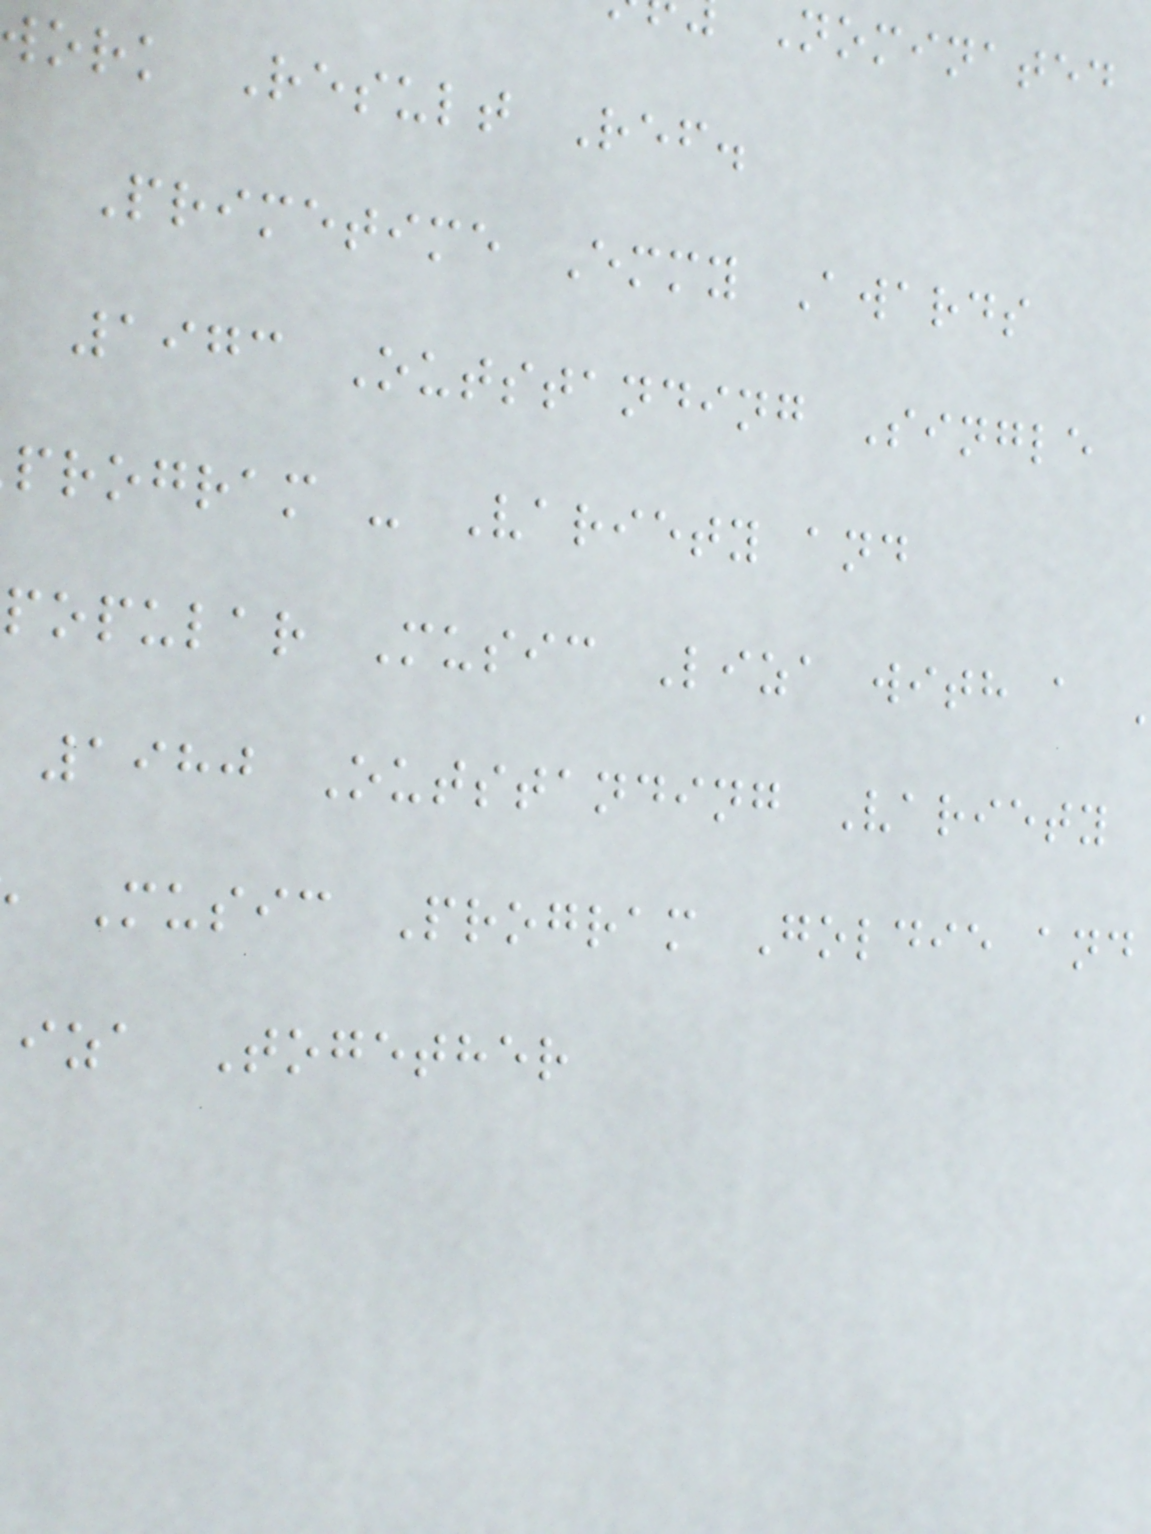Nominated
ork Result Ref.
Primetime Emmy Awards
1973 Outstanding Single
program - Variety and
popular Music Liza with a
1980 Outstanding Variety
Music Program Goldie and
iza Together
